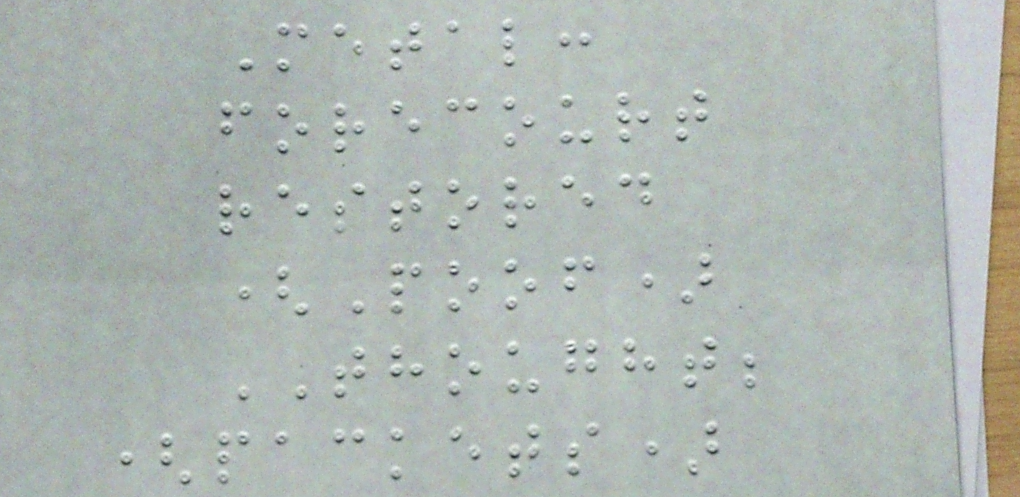Metal:
forecourt
restored
(Poof)
THOUGHT;
(packets)
